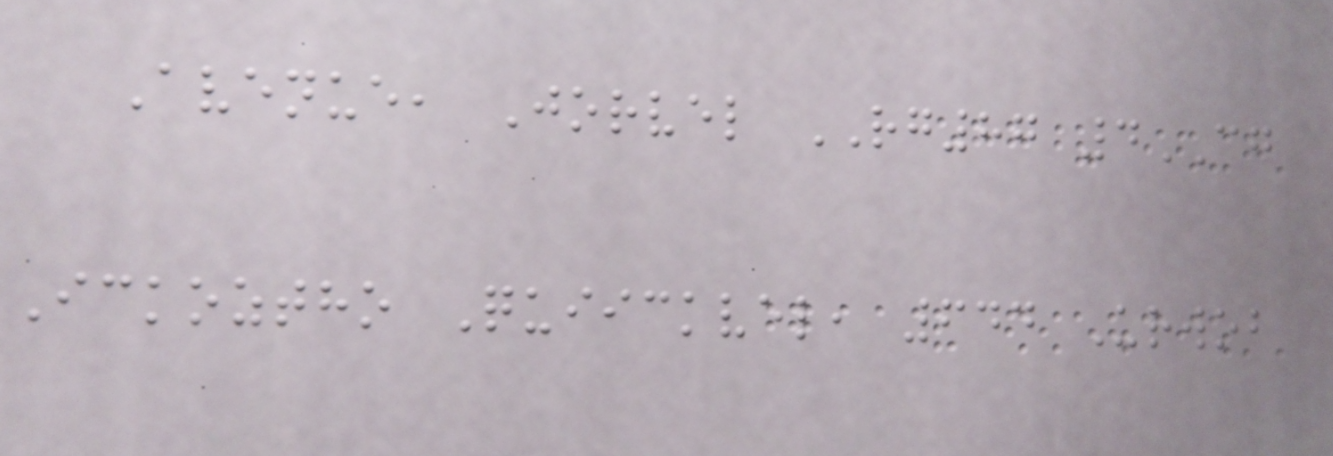Avenue, Jorvel RG87 4CG
Ickoztho Quiickvel, 644 Urwob
